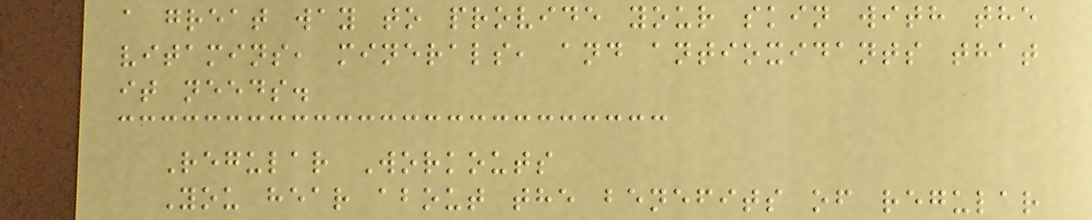a great way to provide your skin with the
vitamins, minerals, and antioxidants that
it needs.
Regular Workouts
You hear about the benefits of regular
